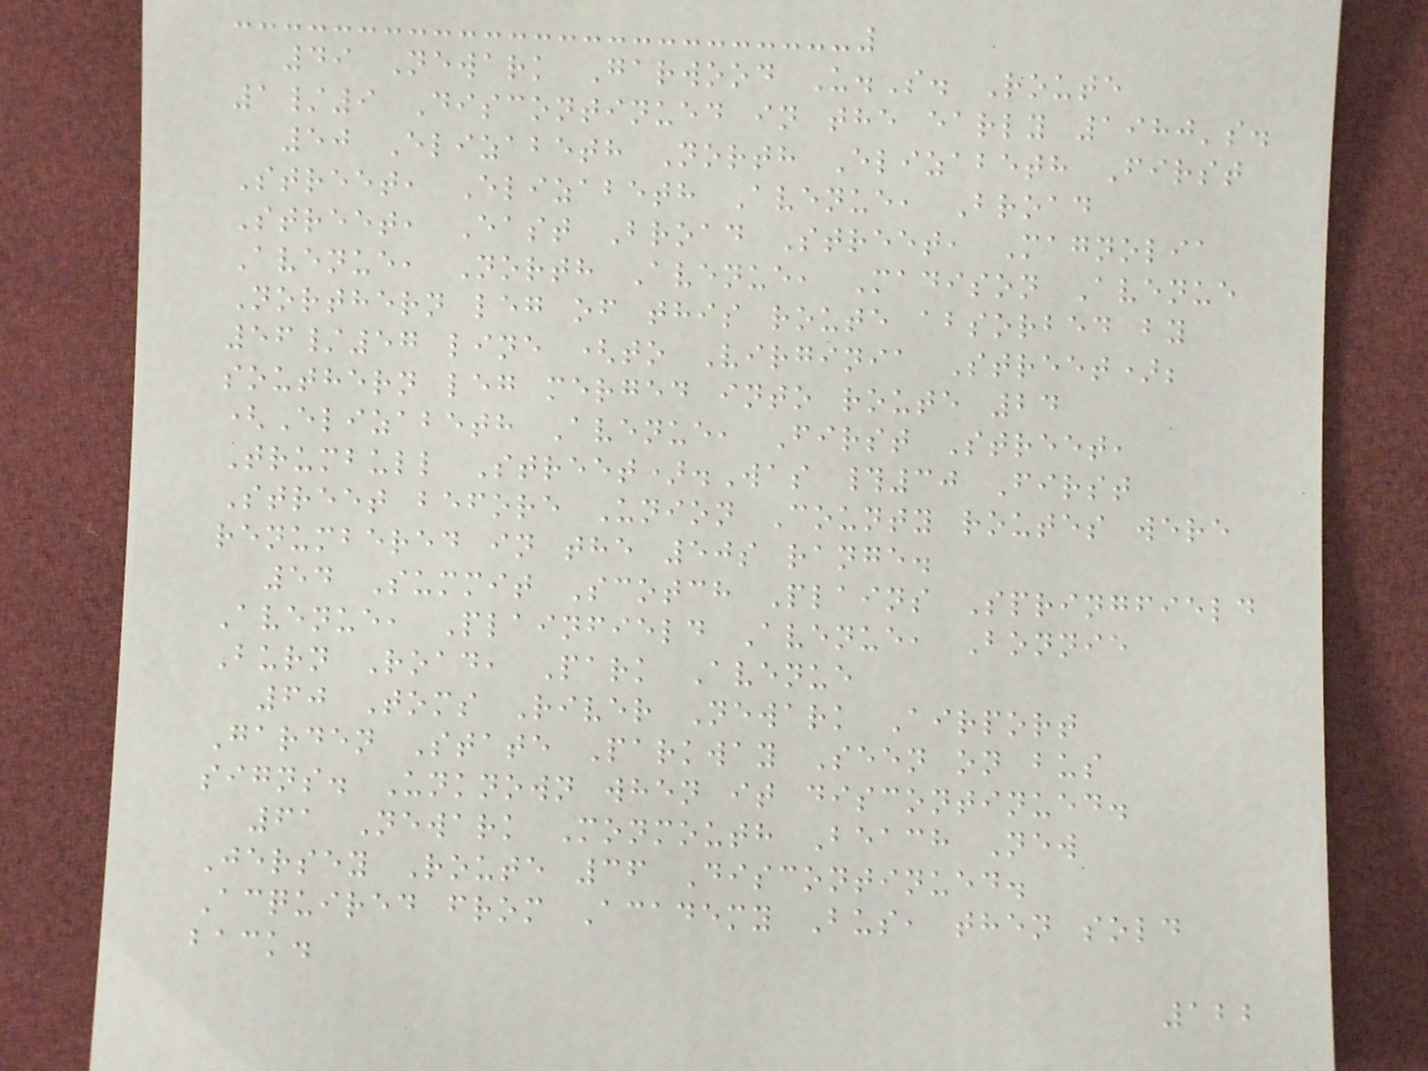49 Newark Garwood U.S. Route
1/9 Discontinued in the early 1980's.
50 Elizabeth North Elizabeth First
Street, Elizabeth Avenue, Broad
Street, East Broad Street, Magnolia
Avenue, North Avenue, Madison Avenue
Northern leg of this route absorbed by
56/57 line (to Virginia Street);
southern leg merged into route 24
(Elizabeth Avenue, First Street,
Trumbull Street).Was #30 First
Street before Union County routes were
renumbered in the 50s range.
54 Summit Scotch Plains Springfield
Avenue, Plainfield Avenue, Bonnie
Burn Road, Park Avenue
60 Toms River Newark Airport
Garden State Parkway Seen on bus
signs. Unknown when it discontinued.
61 Newark Monmouth Beach New
Jersey Route 36 Discontinued.
Acquired from Academy Bus, then sold
back.
122
